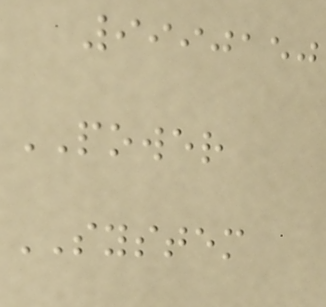9990150
POWER
SYSTEM
